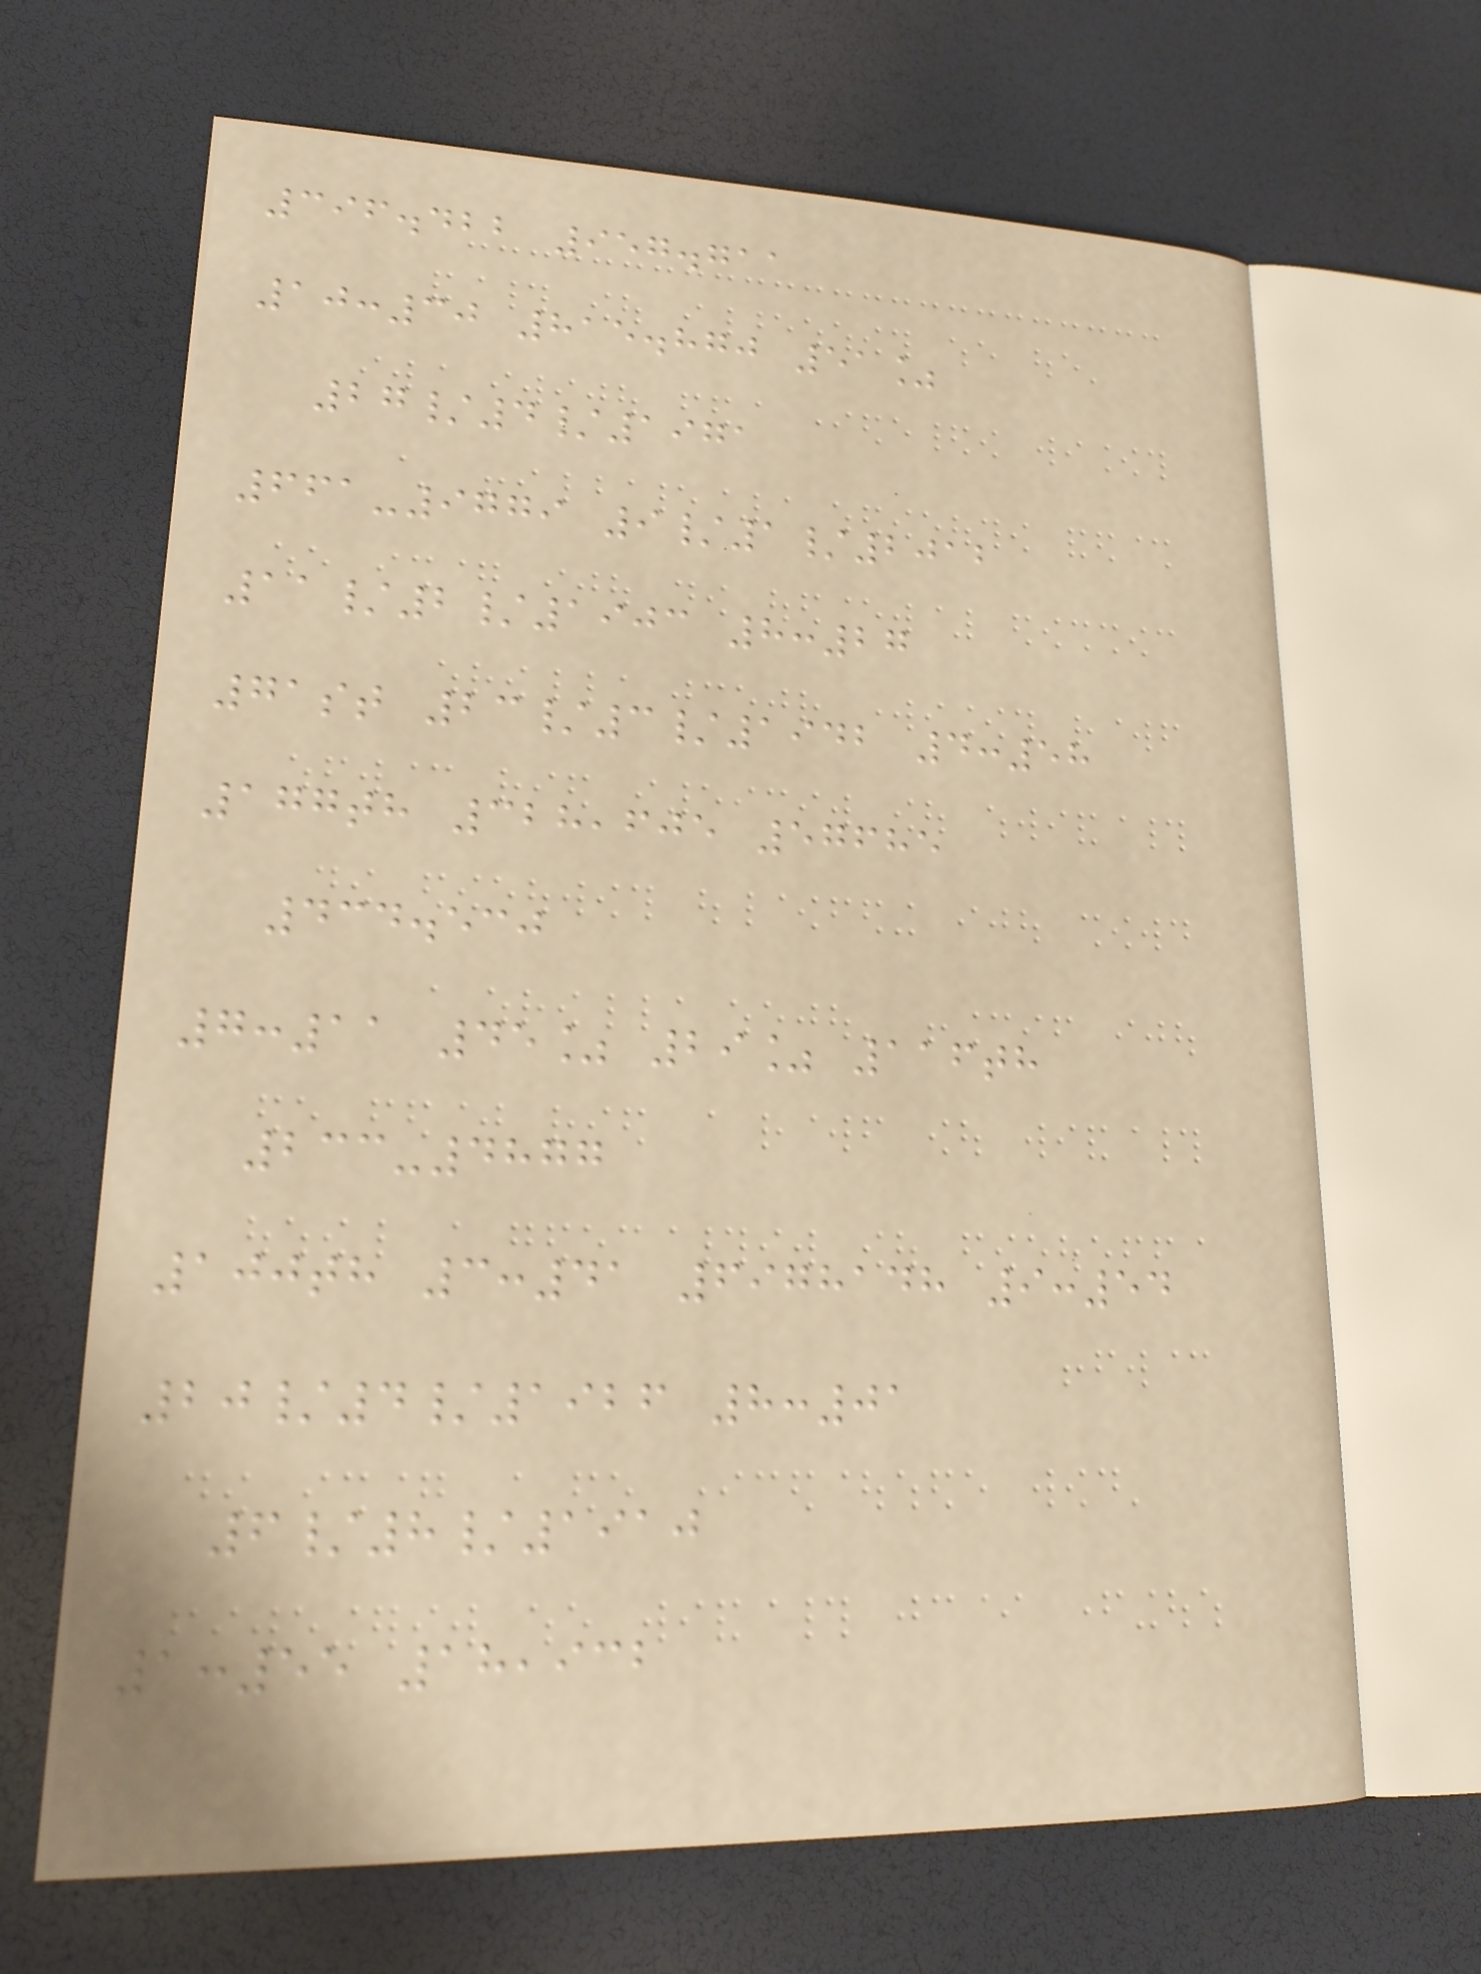396.422 957.711
10:30 815.870 51%
27/4/1971
661-9779 9/1/2012
11/2/1903 8:27
71st 23/3/1942 4:58
177th 328,605 57685
434.530
7:11 45% 29% 116th
233-4877
100th 3:41 6978148 9:54
20/4/1926 8:01
6/8/1910
1:55 18,932
